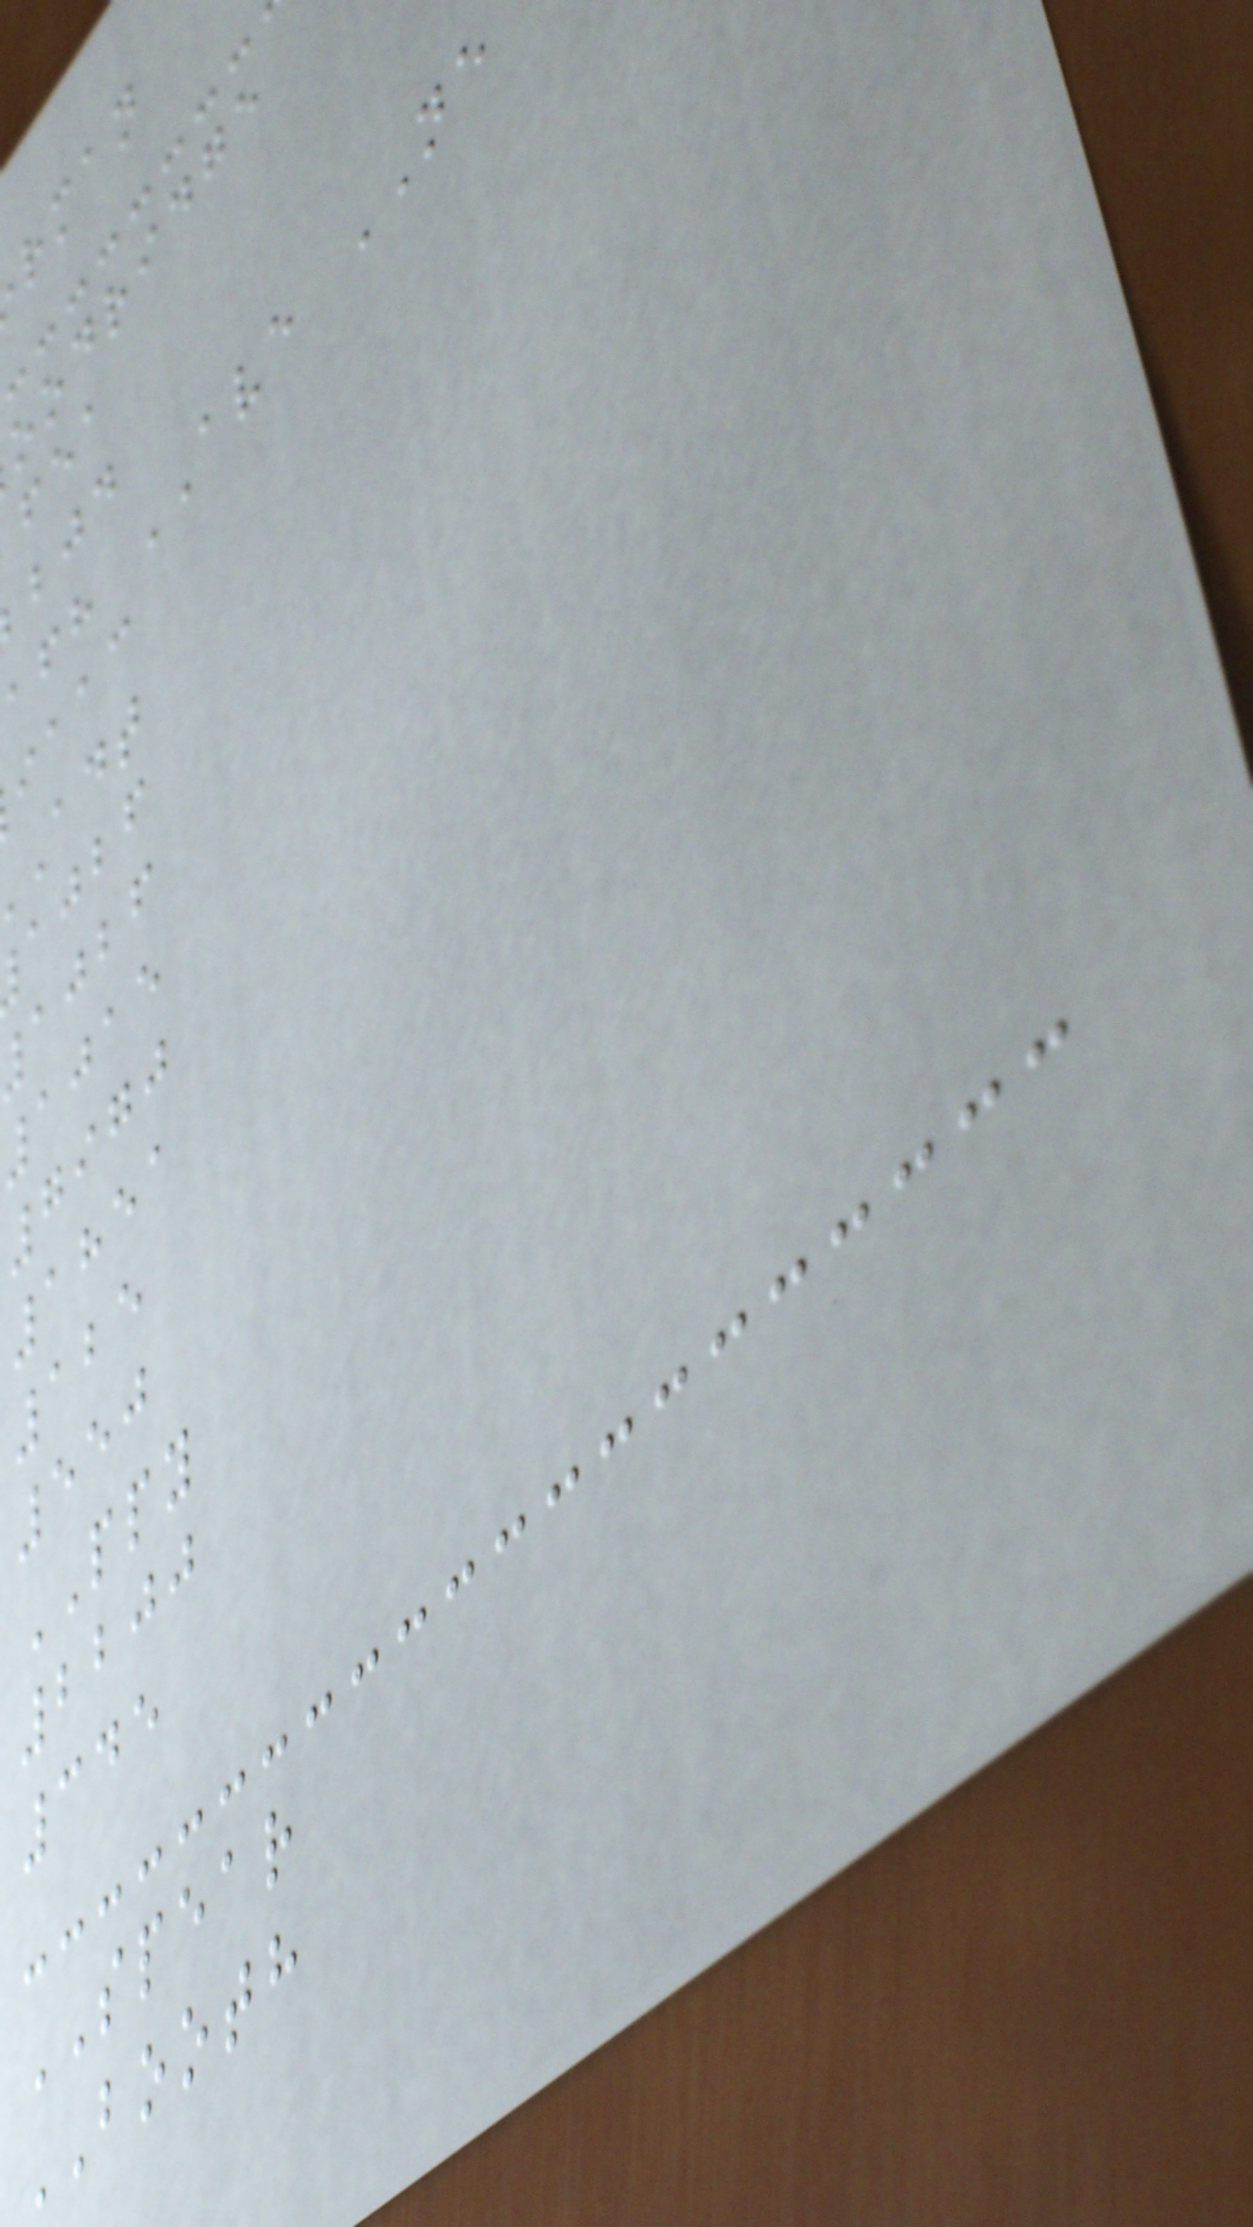rman
oodridge
afh AVE NE
iaac
ajbf
ajbf
1015
7970
1851
125
550
PPY
2200
345
SPEAR
BOOTH
